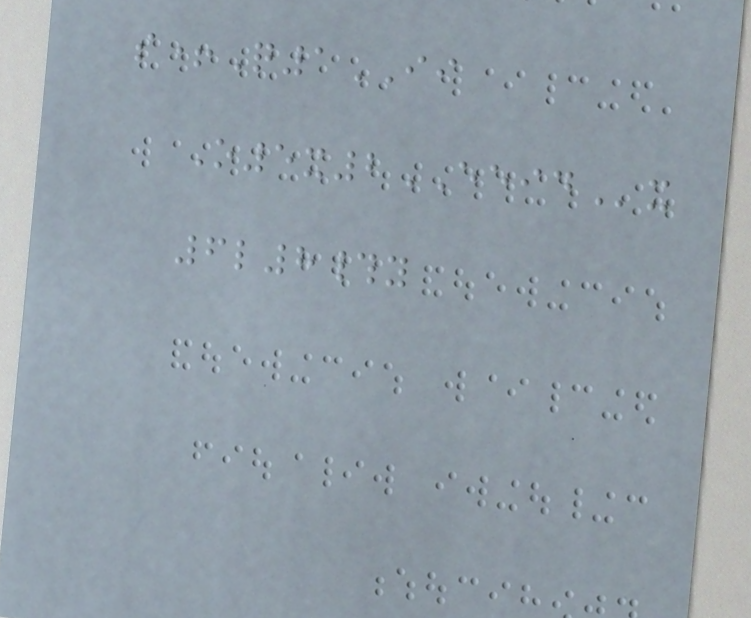s+Q1II
O5x2EEIDx
6l8#y
